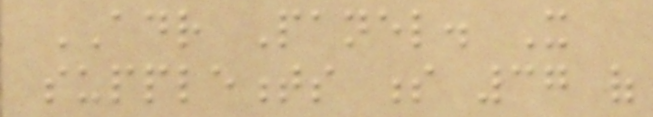ADR Panel. It
supplements s 37 of
